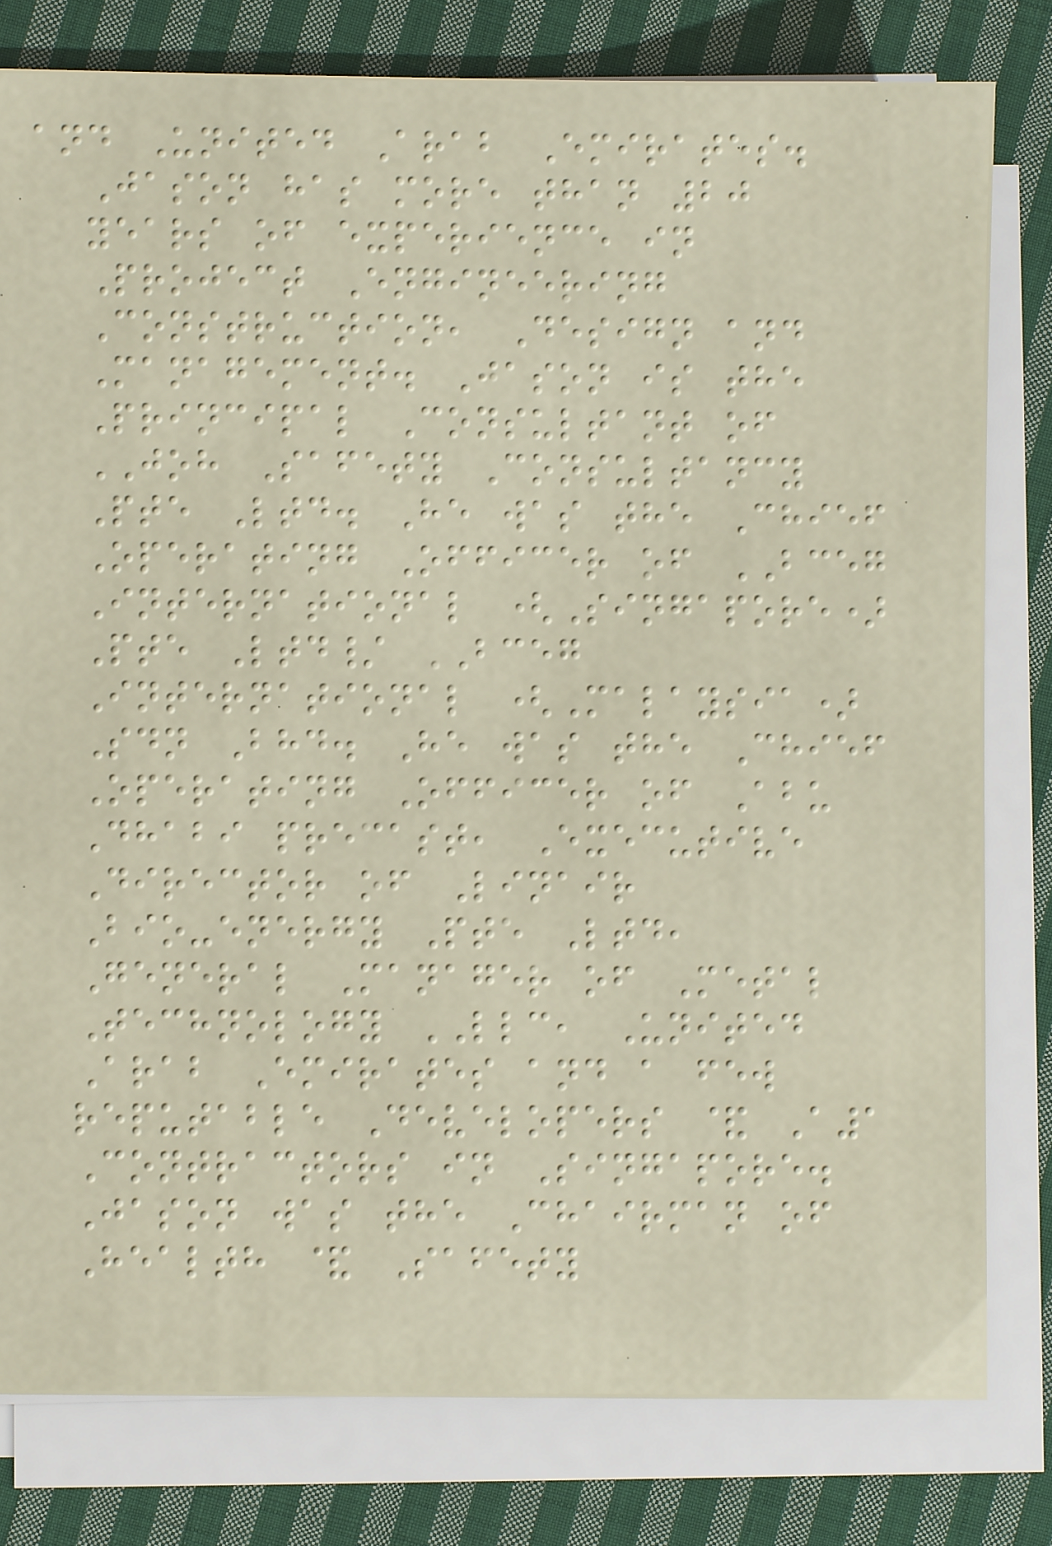and United Arab Emirates.
Jason has more than 20
years of experience in
Project Engineering
Construction, Design and
Management. Jason is the
Principal Consultant of
JOH Safety Consultancy
Pte Ltd. He was the Chief
Operating Officer of BCEG
International (Singapore)
Pte Ltd/ BCEG
International (Malaysia)
Sdn Bhd. He was the Chief
Operating Officer of Abu
Dhabi precast, Executive
Director of Linair
Bio-energy Pte Ltd,
General Manager of Metal
Technology LLC, United
Arab Emirates and a few
reputable Developers & A1
Contractors in Singapore.
Jason was the Chairman of
Health & Safety
